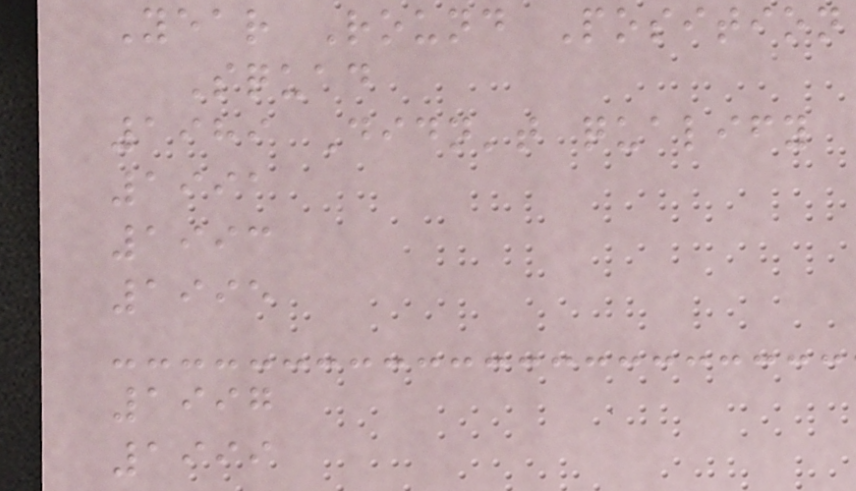Year Round Position
Squad
1989 Didn't qualify
1991
1993
1995
1997
1999
